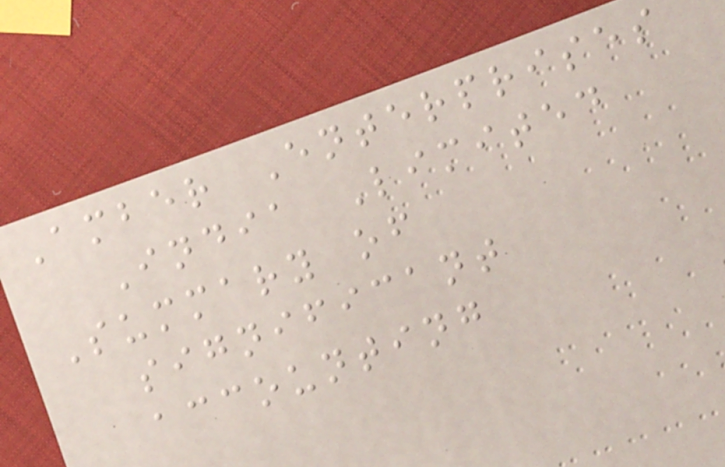Amber Enterprises
India Limited
Summary of
significant
accounting
